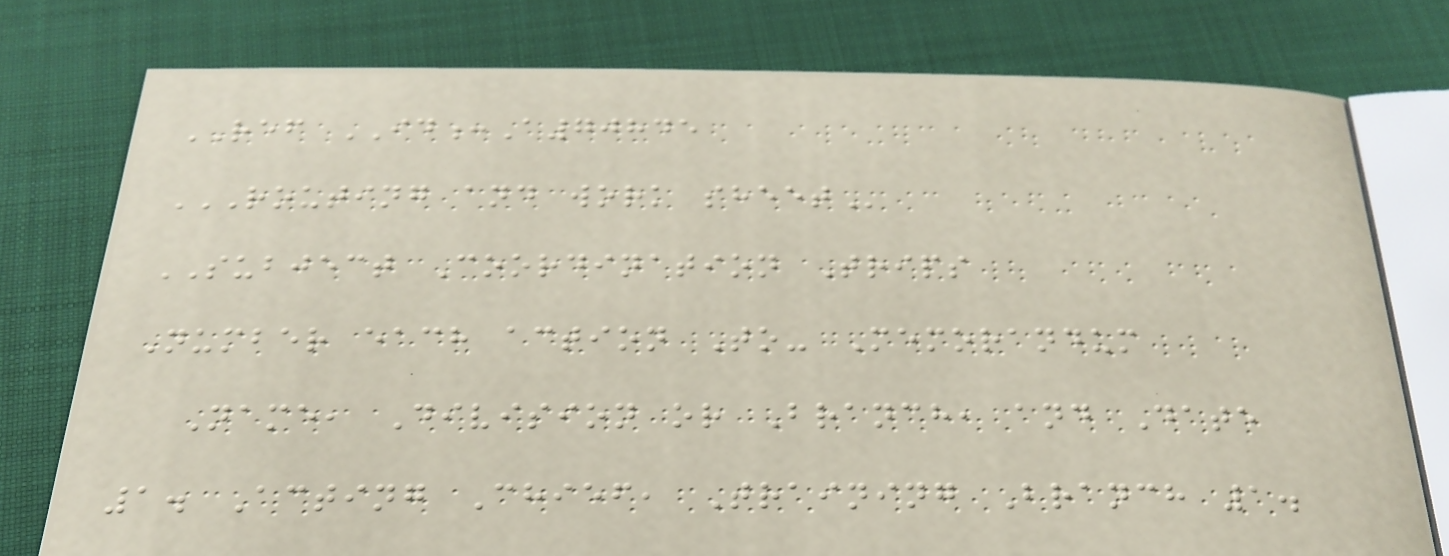REF ID:A70845
ROUTING AND WORK SHEET
SUBJECT Coordination Trips
Number each action To- Memorandum
Name, Division or Branch, and Date
1. Acting Chief, Training Branch 1.
